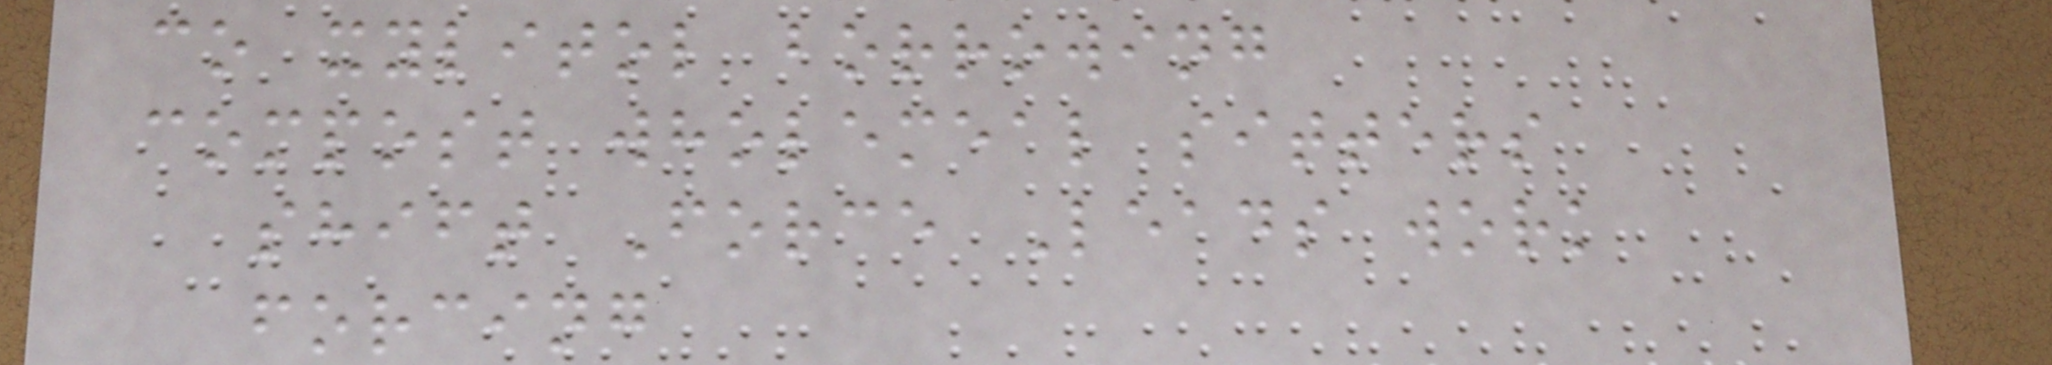co xylitol borrowing
compost wholemeal sitters
shift Force Leads work
forcing
